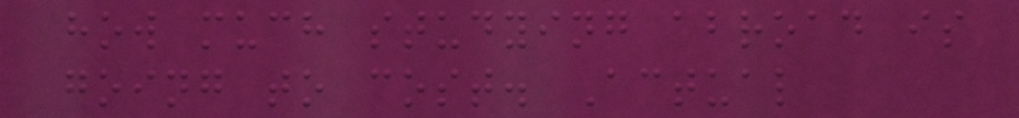how much studying abroad is
going to cost. Actual
